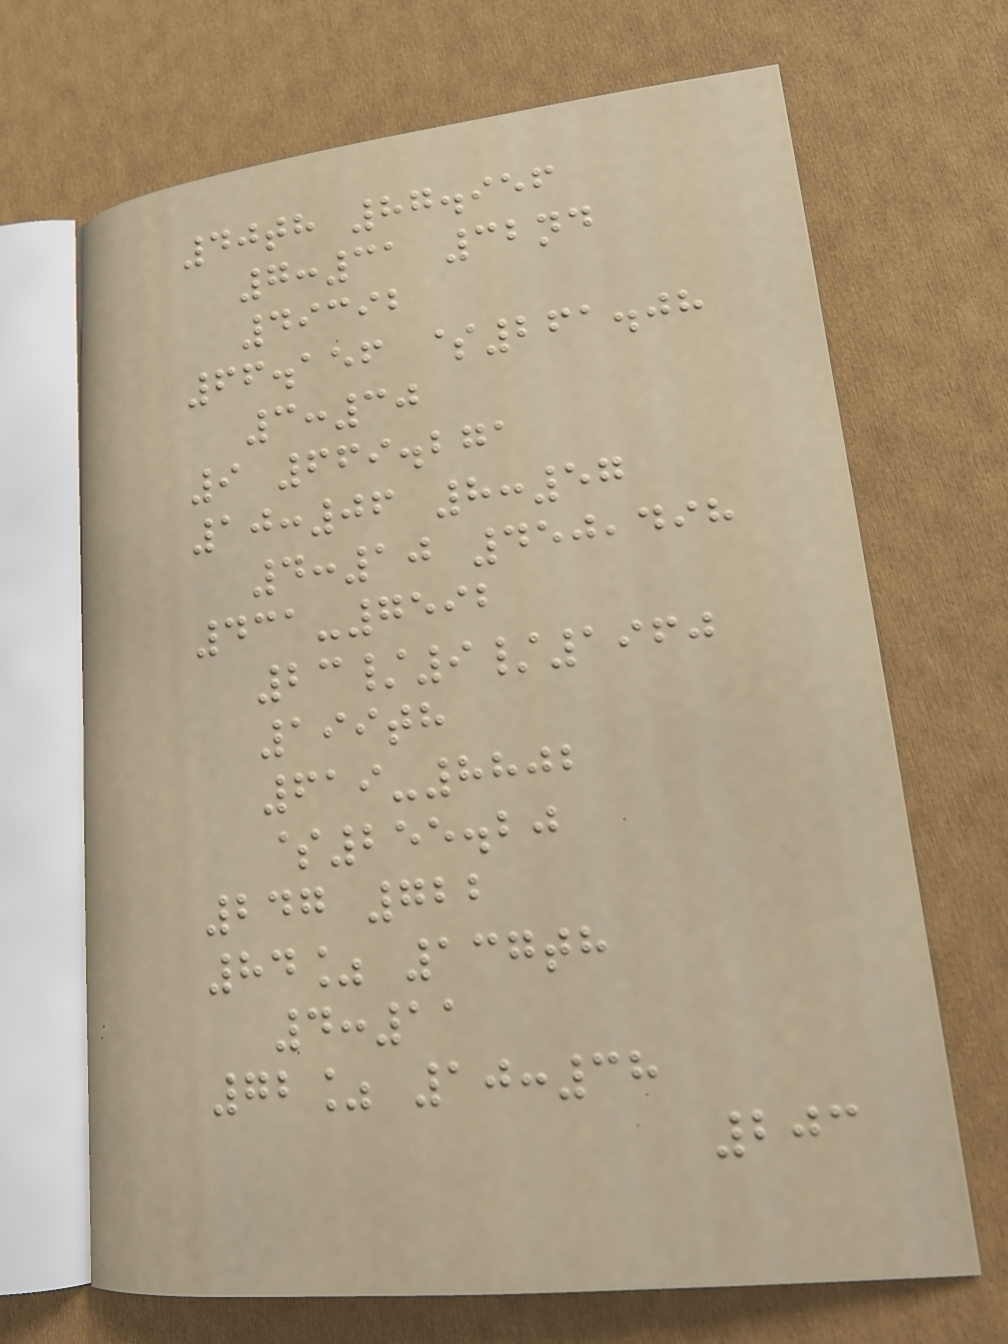40th 87.956
7:31 32nd
49392
66.156 $261.08
3:30
9 669.271
10:06 8:57
4:10 450,498
431-7592
23/9/1960
199th
619-8802
$255.20
247 722
84% 137th
4:11
72% 10:38
203
